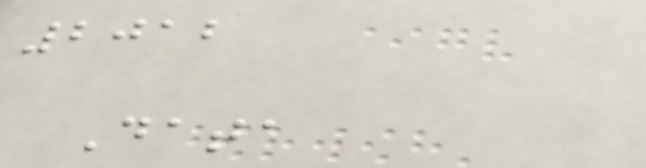2012
Data
